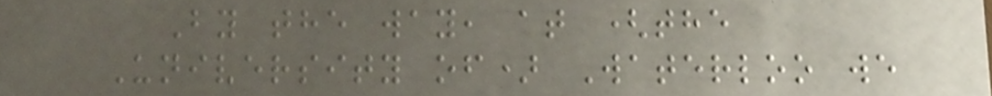By the way, at (the
University of) Waterloo we
